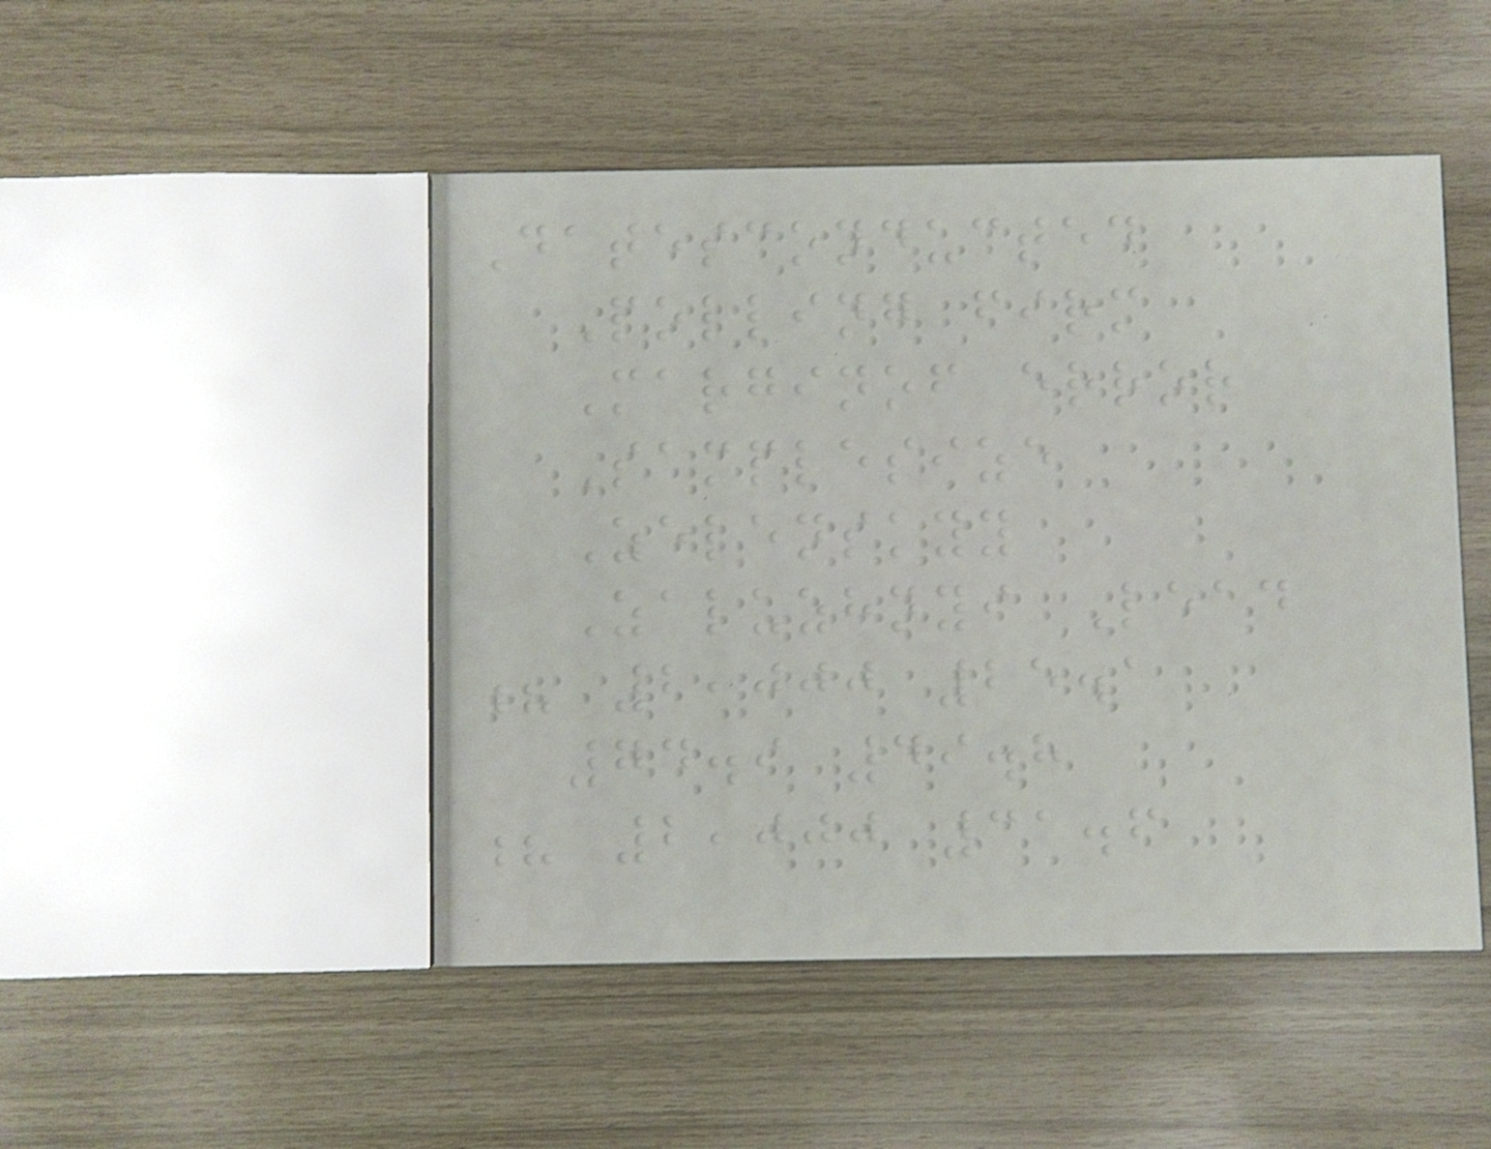Datesconducted
Polling firm
Marginof error
Samplesize
Zelenskyy
Zaluzhnyi Lead
? 2,000 25.1
74.9 49.8
? 2,000 31.6
